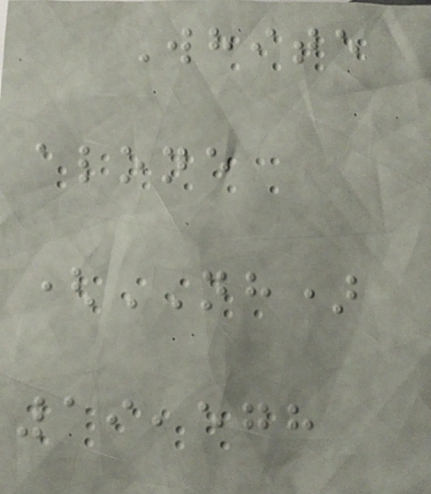White
alone
(NH)
19,578
